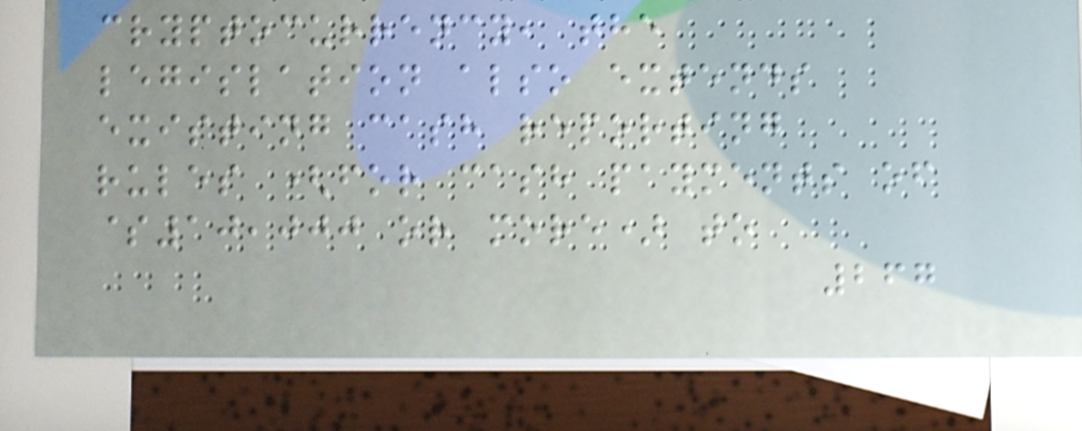cryptocurrency, the
legislation also extends
existing cash reporting
rules (for cash payments of
$10,000 or more) to
267
